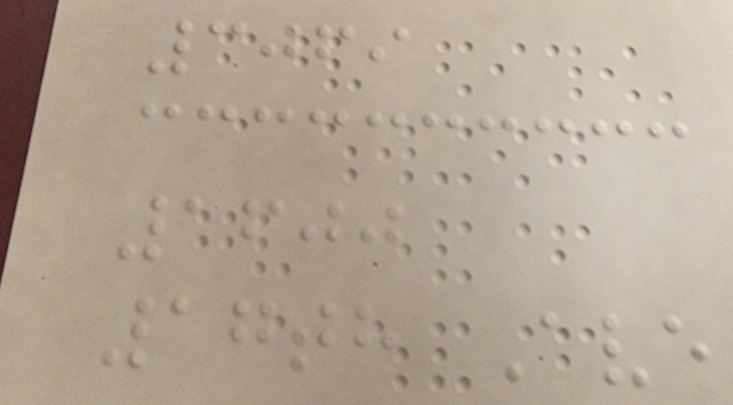3069
1600
17th Ave
